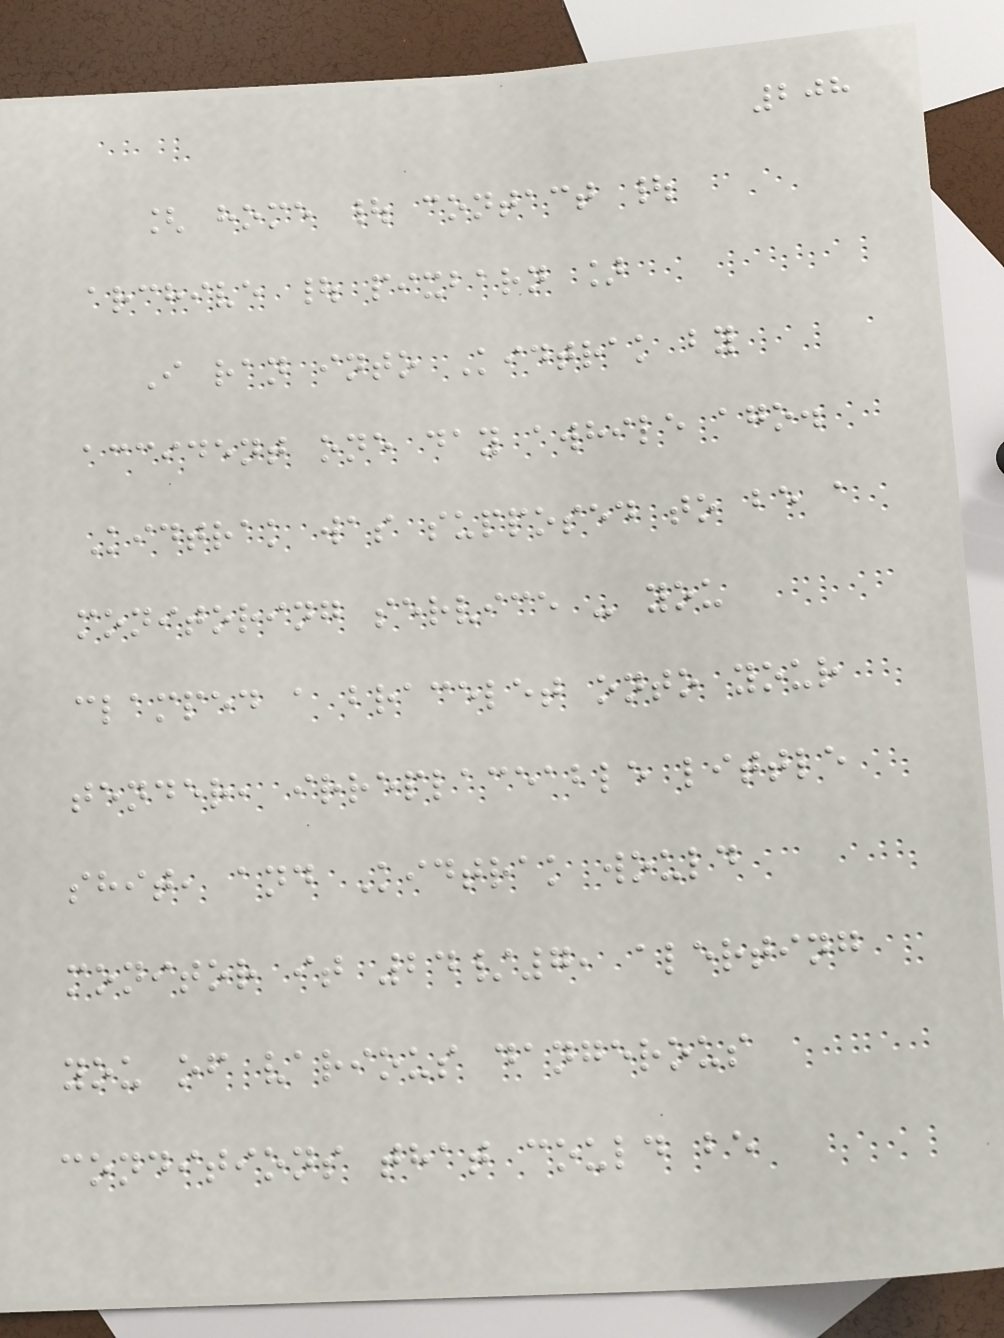208
[ home | contact |
archive | pixbarn ]
I ran into Kidtrak by
accident one day awhile ago.
Kidtrak was supposed to be a
monitoring service - you
clamped a bracelet onto your
tender, irreplaceable little
shit, and Kidtrak would
monitor it 24/7, alerting
you of various dangerous
conditions that could be
